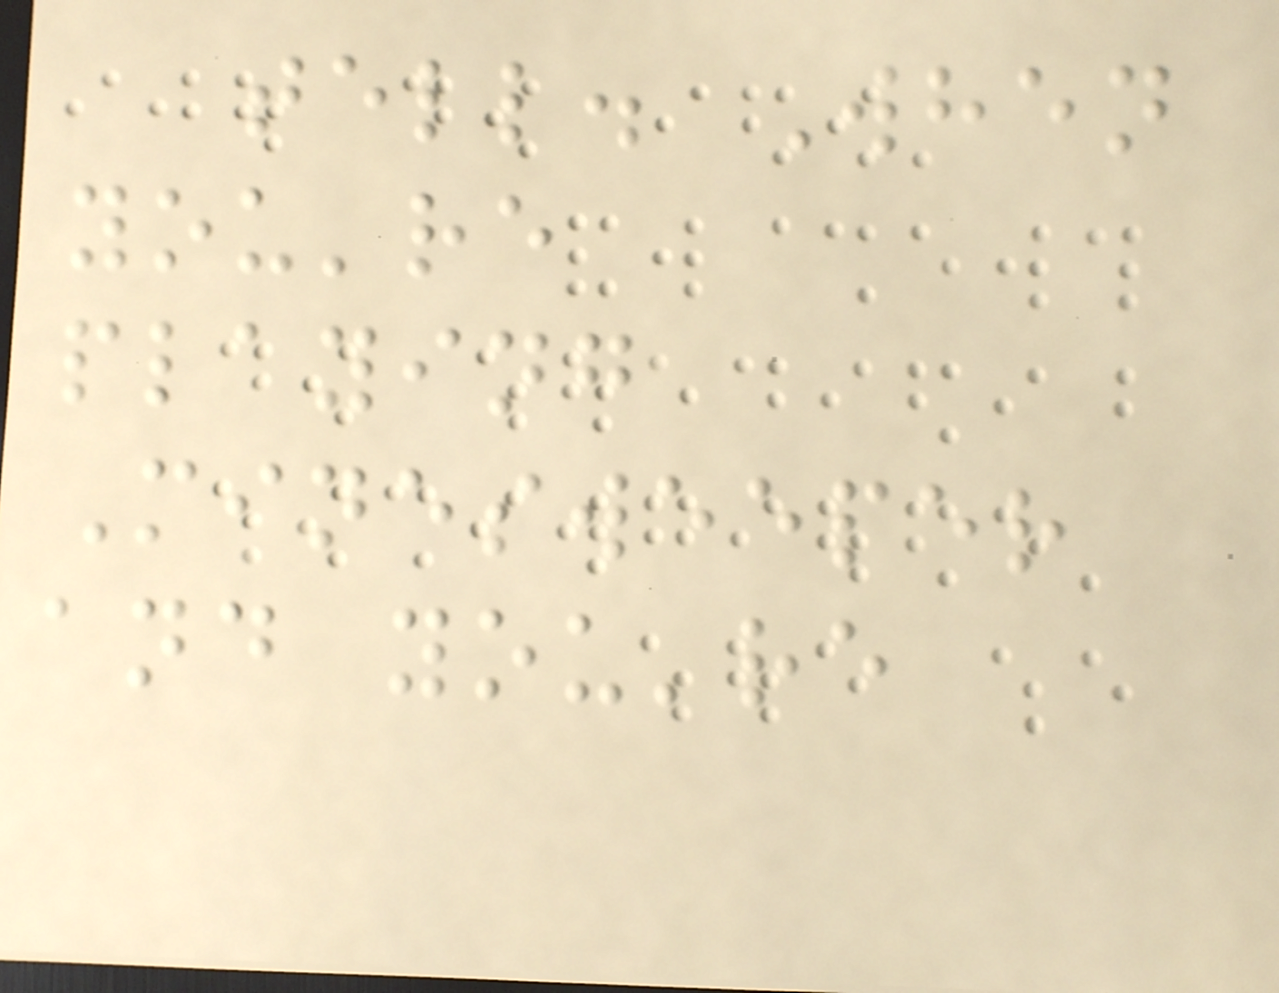tell. When
you're
playing
Minesweeper
and you're
